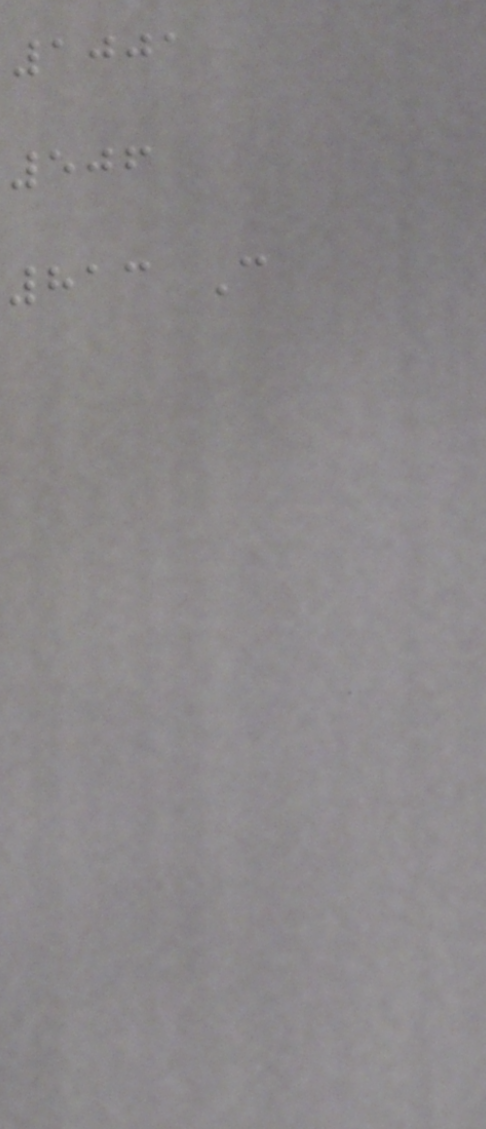1001
506
813 C
